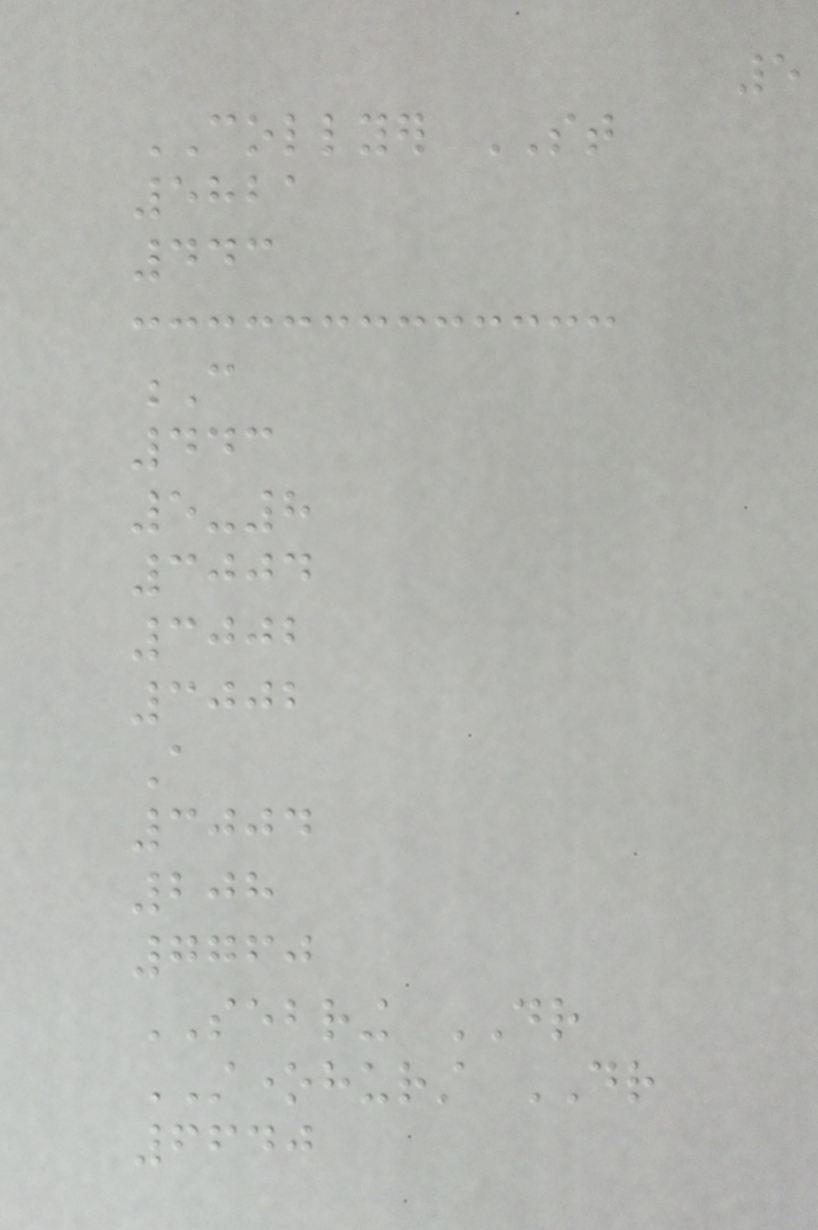5
COLLYER ST
5821
443
C
443
5-8
3004
3002
3002
A
3004
208
7760
SEBRING DR
STONEHURST DR
6640
